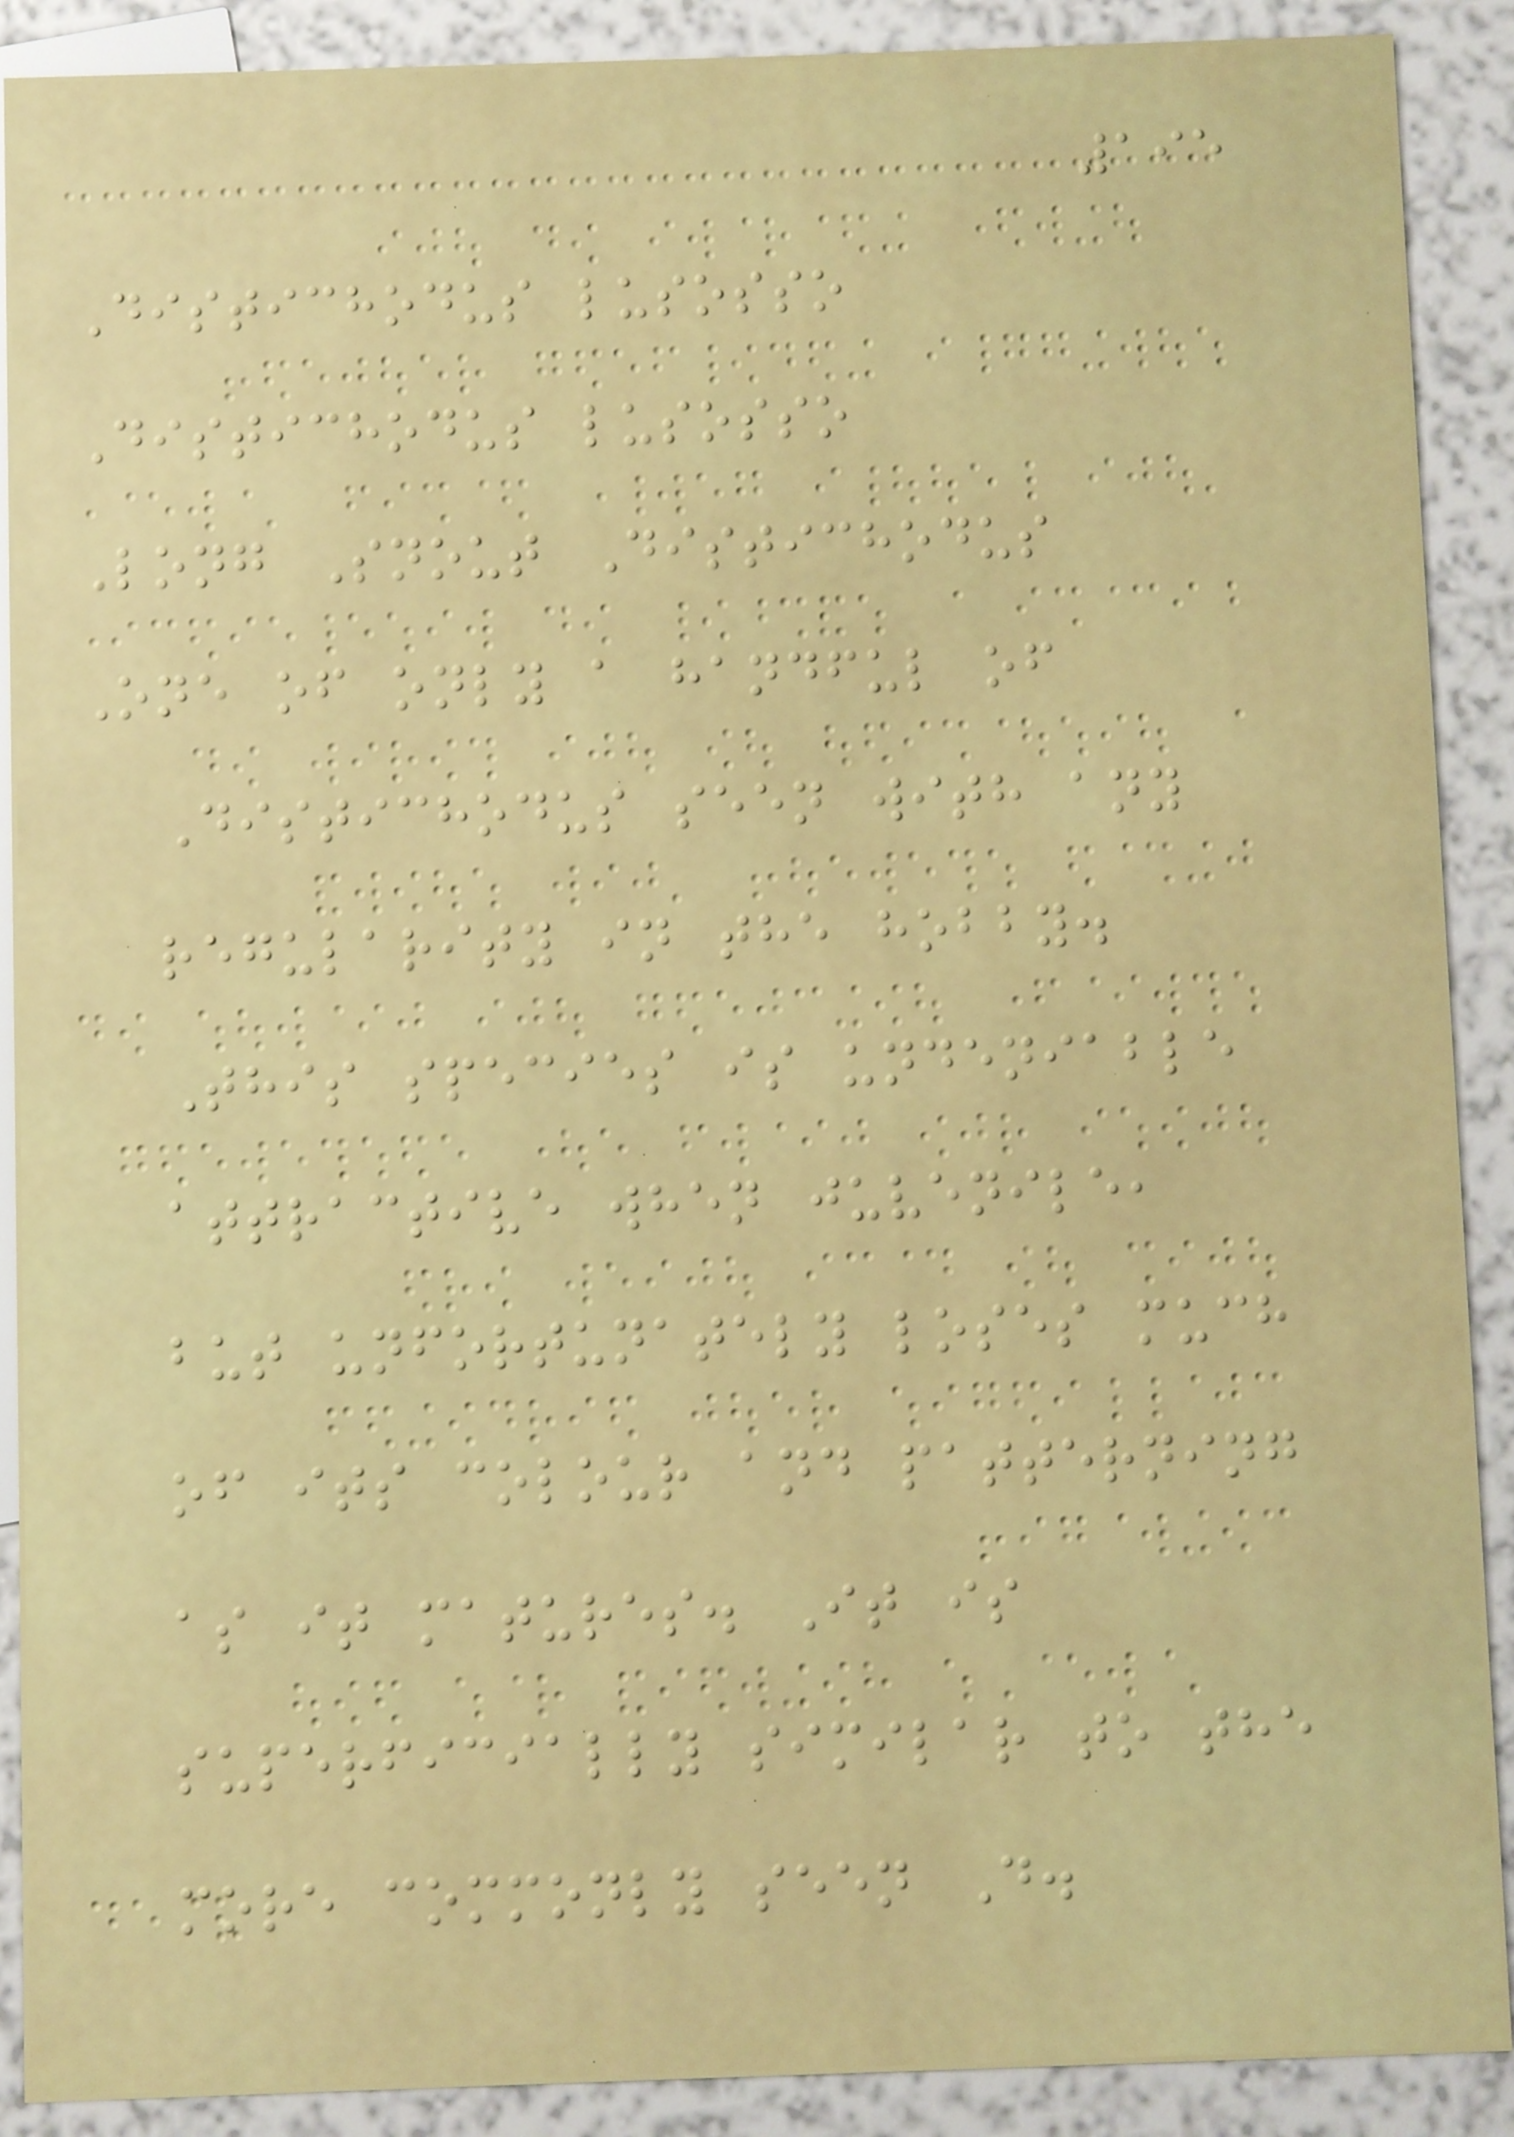195
Distichodus lusosso
Distichodus lusosso
Long Snout Distichodus
One of only a handful of
Distichodus seen with any
regularity in the hobby.
This species is undeniable
attractive when juvenile,
but unfortunately loses much
of its colour and patterning
as it matures. It is
superficially similar to the
more commonly seen D.
